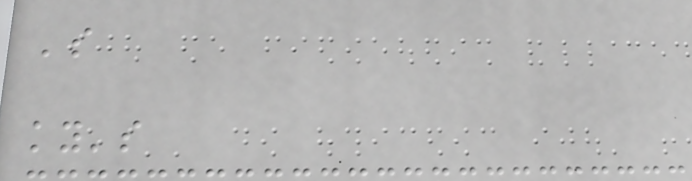's
ky's
